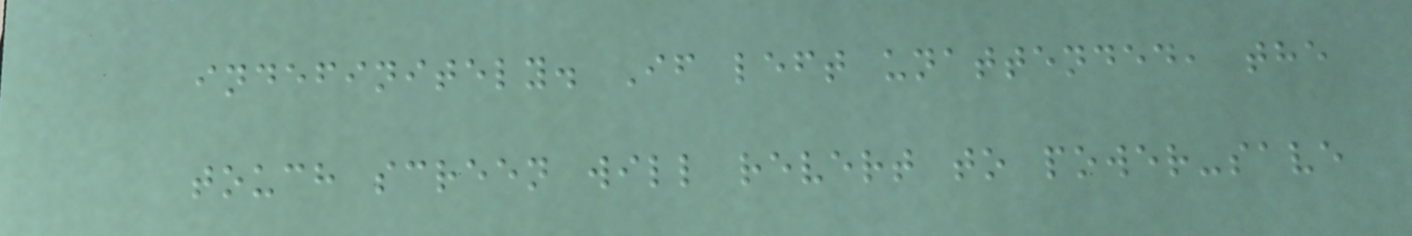indefinitely. If left unattended, the
touch screen will revert to power-save
